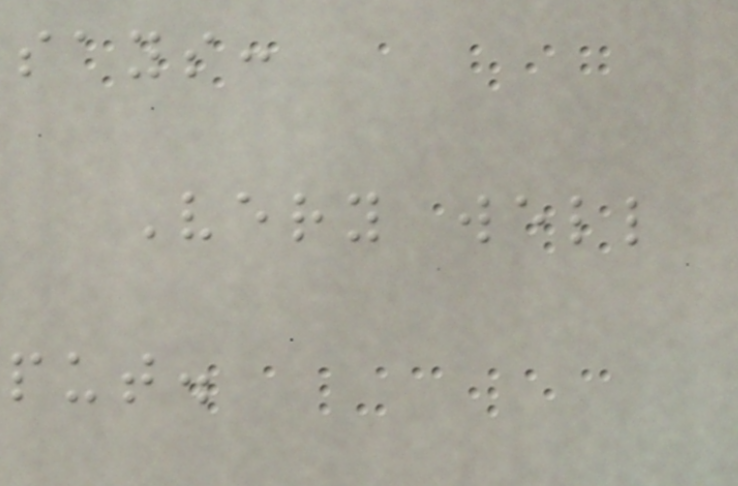says:
Very well
put.
